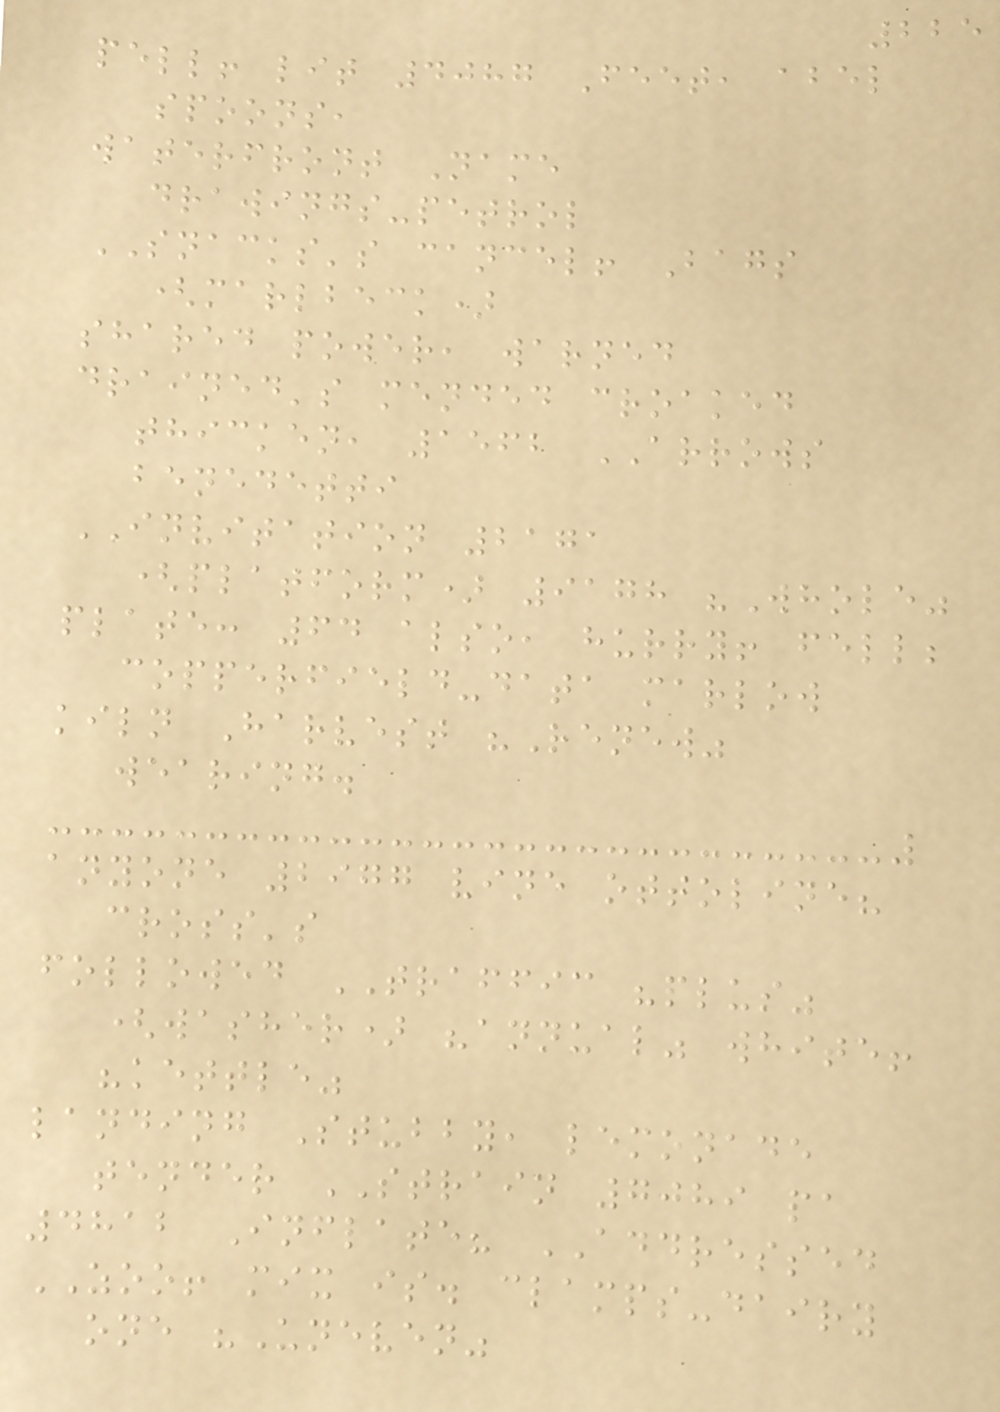225
pell! lit 4087 Feet, abel
spoons,
waterfront Name
drawings-petrol
SNACKS's cancel! Bags
(marlbeck)
shared power, warned
drained's mended croaked
thicken, 1562 ARROWS
benedetti
INVITATION 2171
(platform) 9178 "Whole"
plate: 64 also, hurry! fell;
copperfield-data marlow
kiln Harvest "Renew"
wearing.
anyone 2977 vine ottoline?
cross's
followed TRAFFIC "plus"
(washer) "annual" white!
"kettle"
landing Stubby, lemonade
tender STRAIN 7089 pa
4812 Inflate? ADDRESSED
ZOO! mix is. clamps-dairy
one "Uneven"
